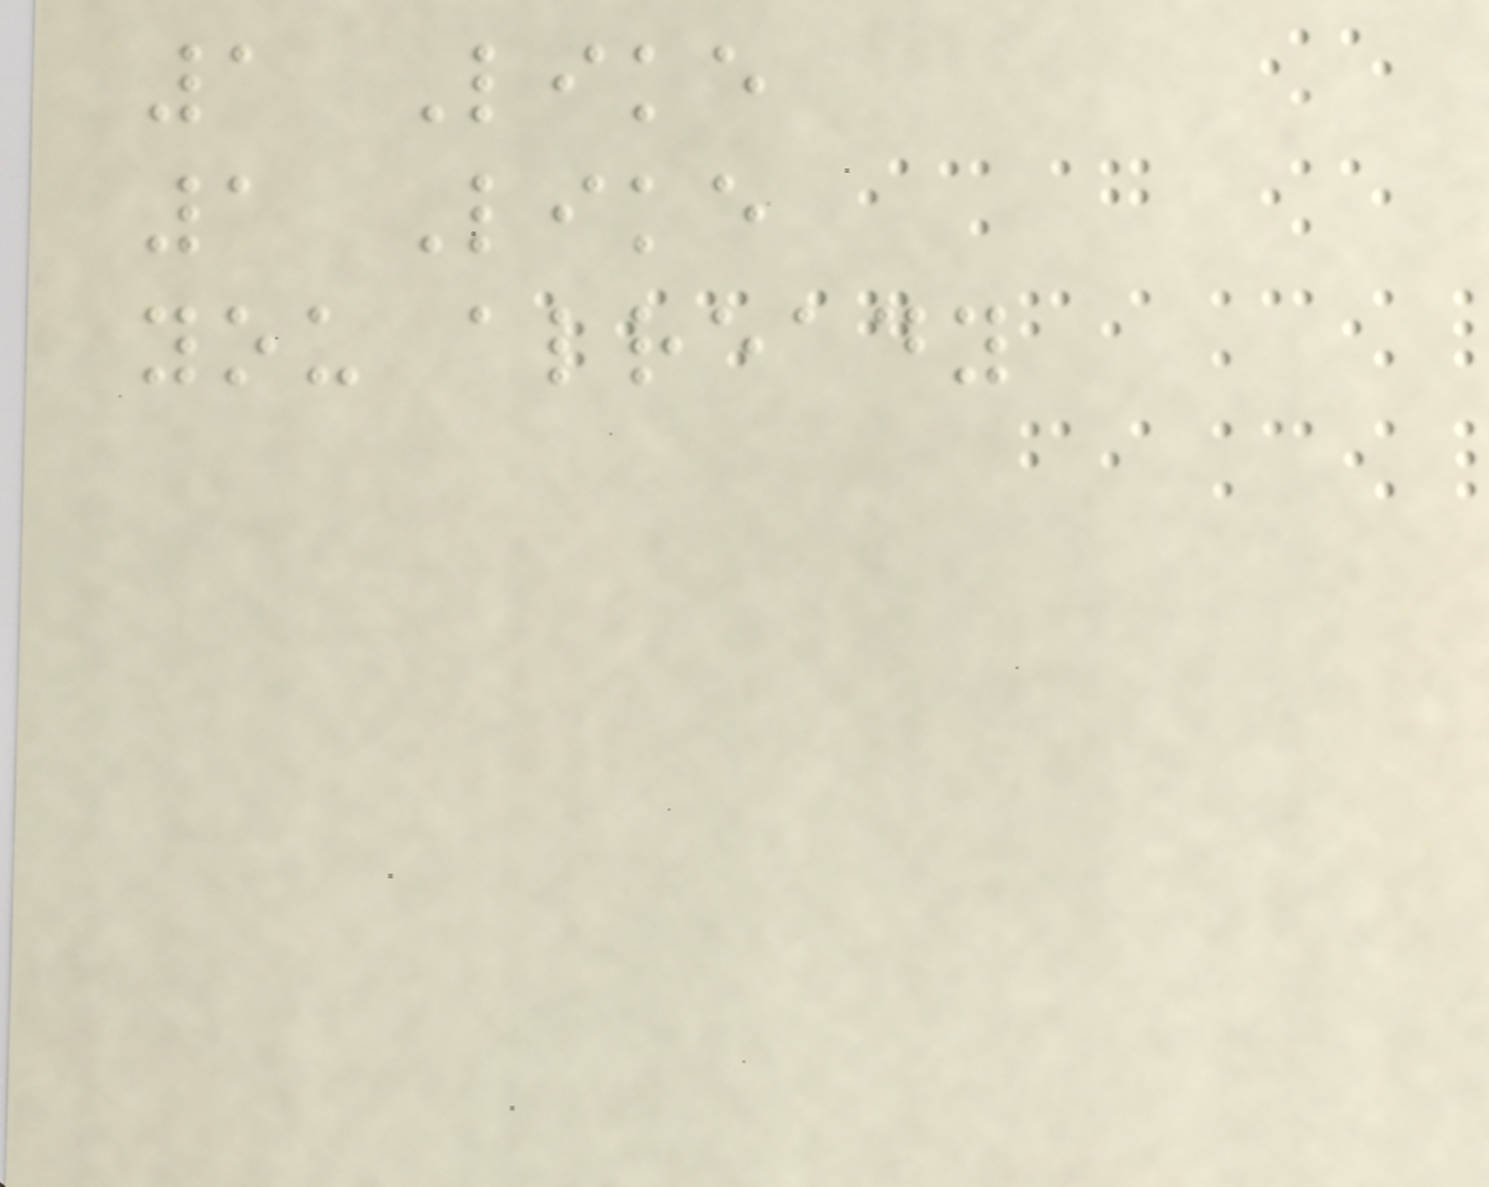1 Like
1 Like
you already
